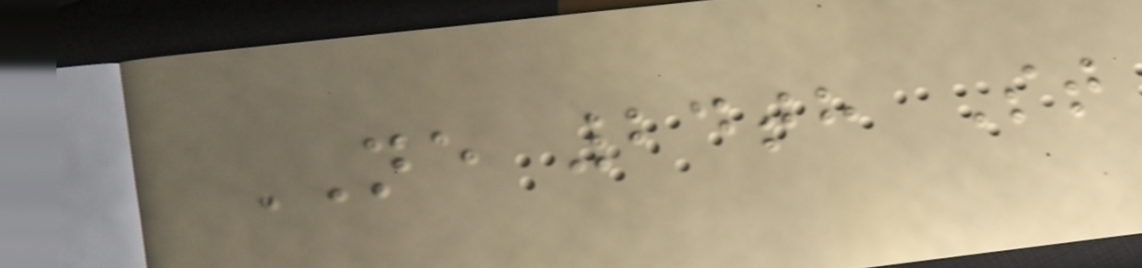NE 24th St
